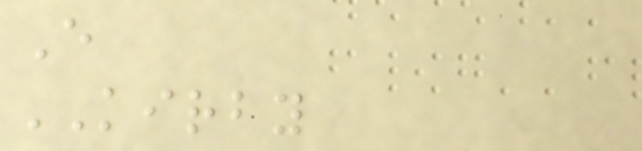E
KIRBY
